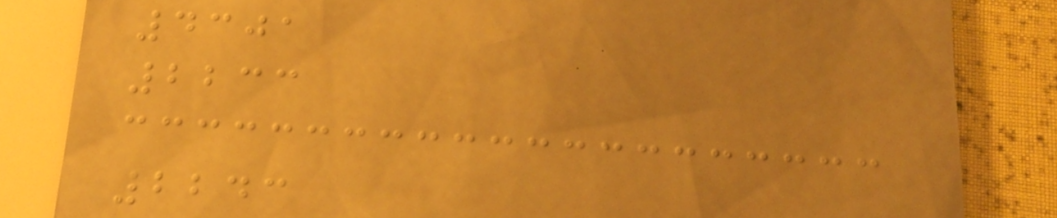4301
2233
2243
